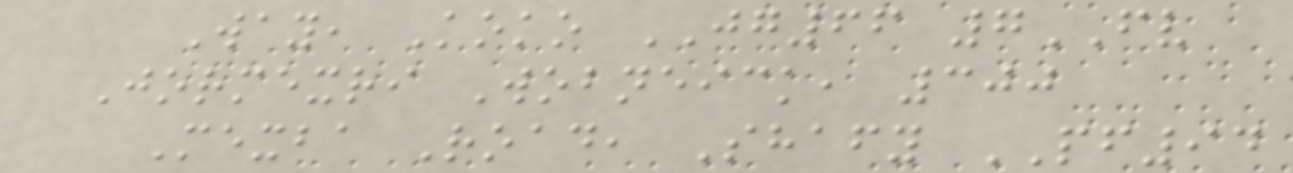Way, Koko JG66 7FV
Jormexri Wobneick, 300
Mexba Road, Shafy PF94
